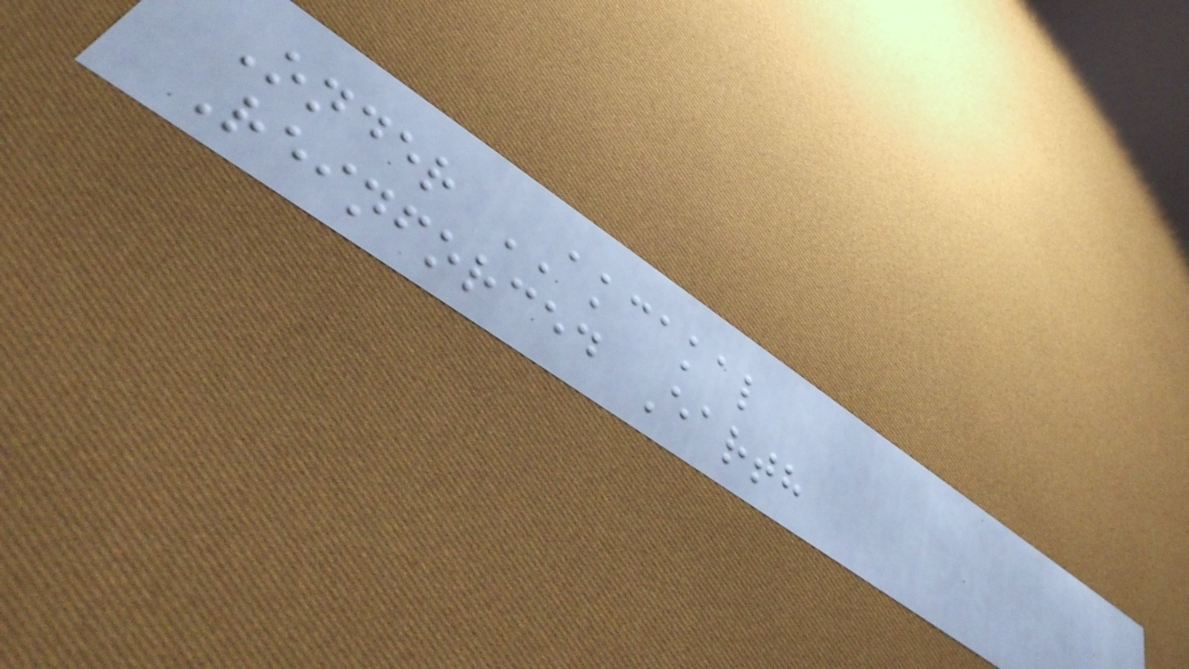Onder AKCAKAL
Reinforced Earth
